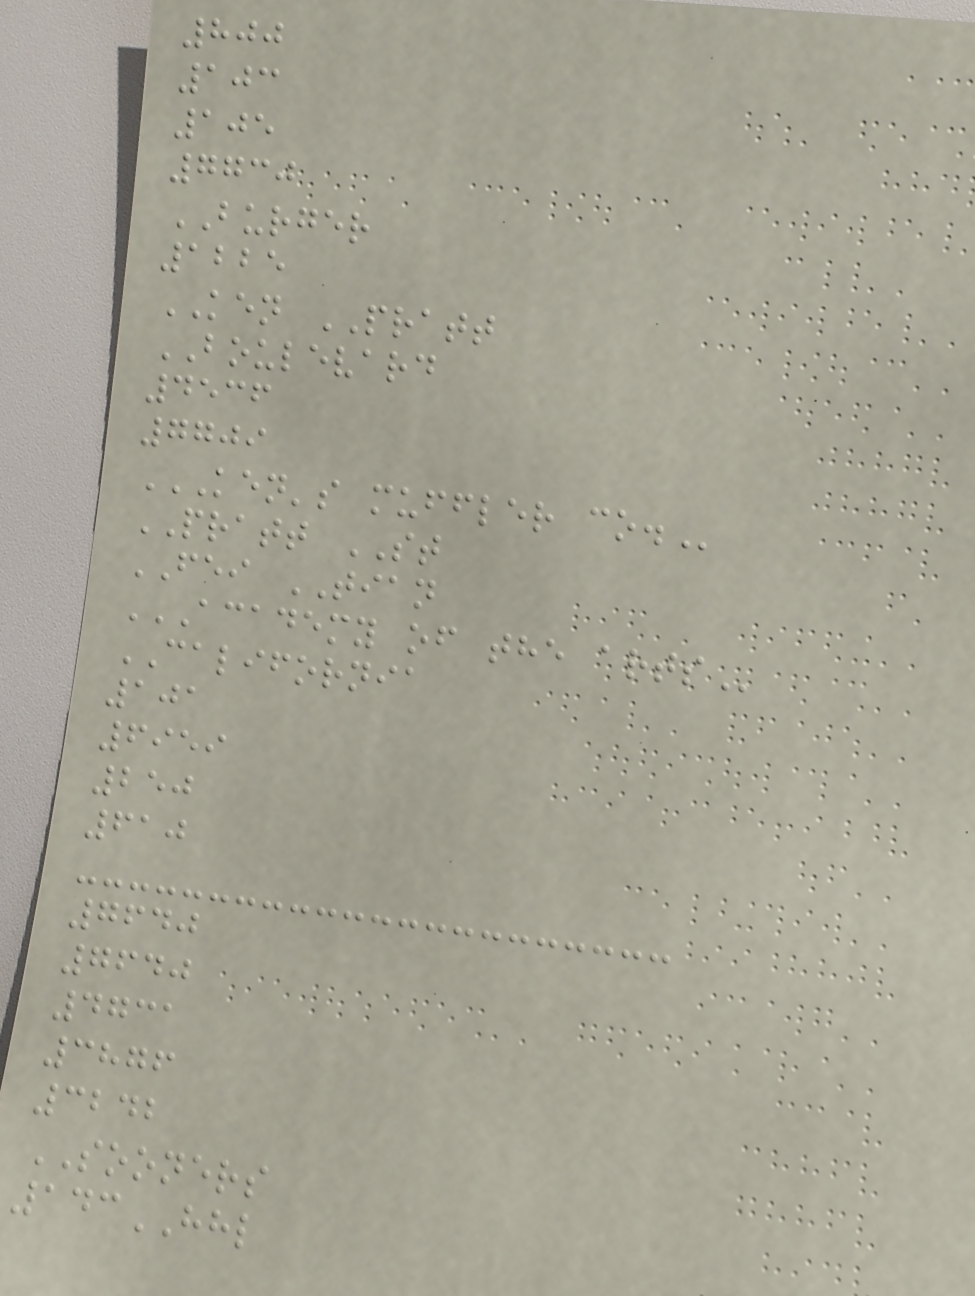800
103
105
7730
BURGER
1225
KEN PRATT
BOULEVARD
4536
7709
KEN'S MUFFLER CO.
PRATT ST
FEI TIAN
ACADEMY OF THE ARTS
CALIFORNIA
101
6959
250
610
7640
7640
4731
3876
3242
SOONERS
143HHL
